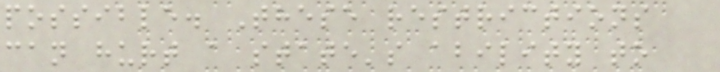possible. These restrictions
can hurt a state's ability to
